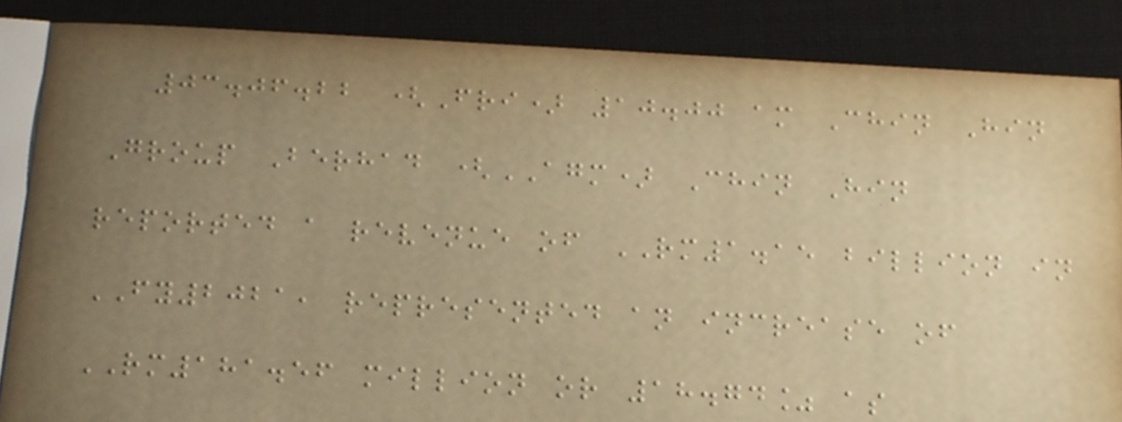03.06.22 (Fri) 10.00 am Chin Hin
Group Berhad (AGM) Chin Hin
reported a revenue of RM1.15 billion in
FY2021, represented an increase of
RM181.56 million or 18.74% as
